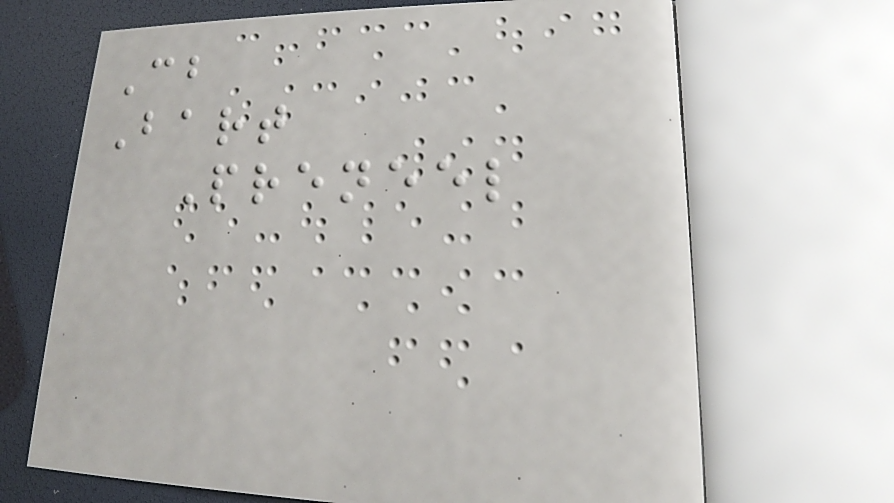Cb
Bart
Preneel
